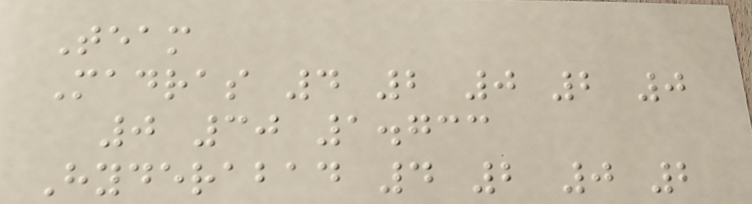Team
Madras 4 2 0 2 0
0 30 1.733
Hyderabad 4 2 0 2
